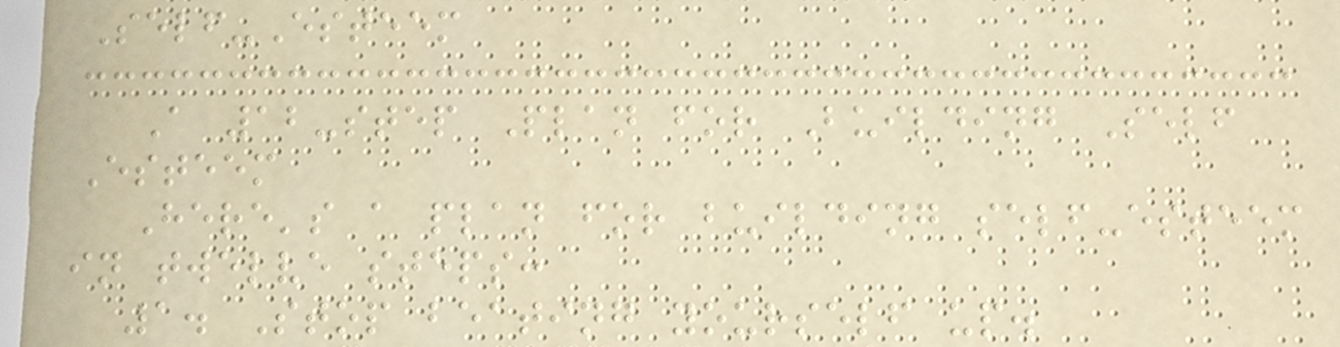Self-Esteem
A 12-step Plan for Building Self
Esteem
Here's a plan for building self-esteem
in twelve steps:
1. Stop beating yourself up.
